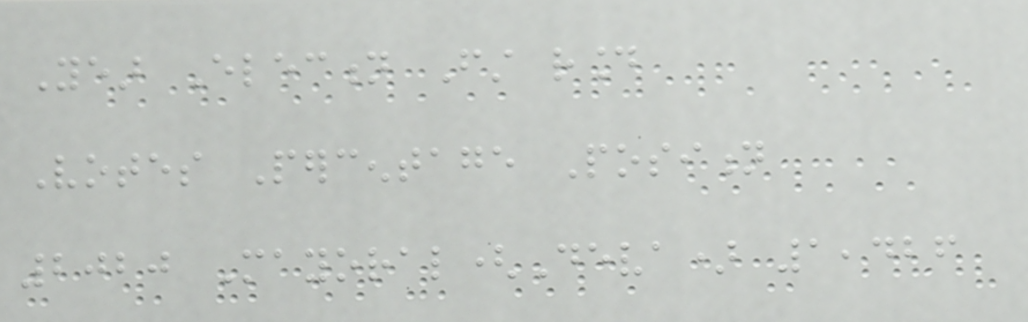Year Election First round
Votes Percentage Position
2020 Mayoral(Deva) 1,426
